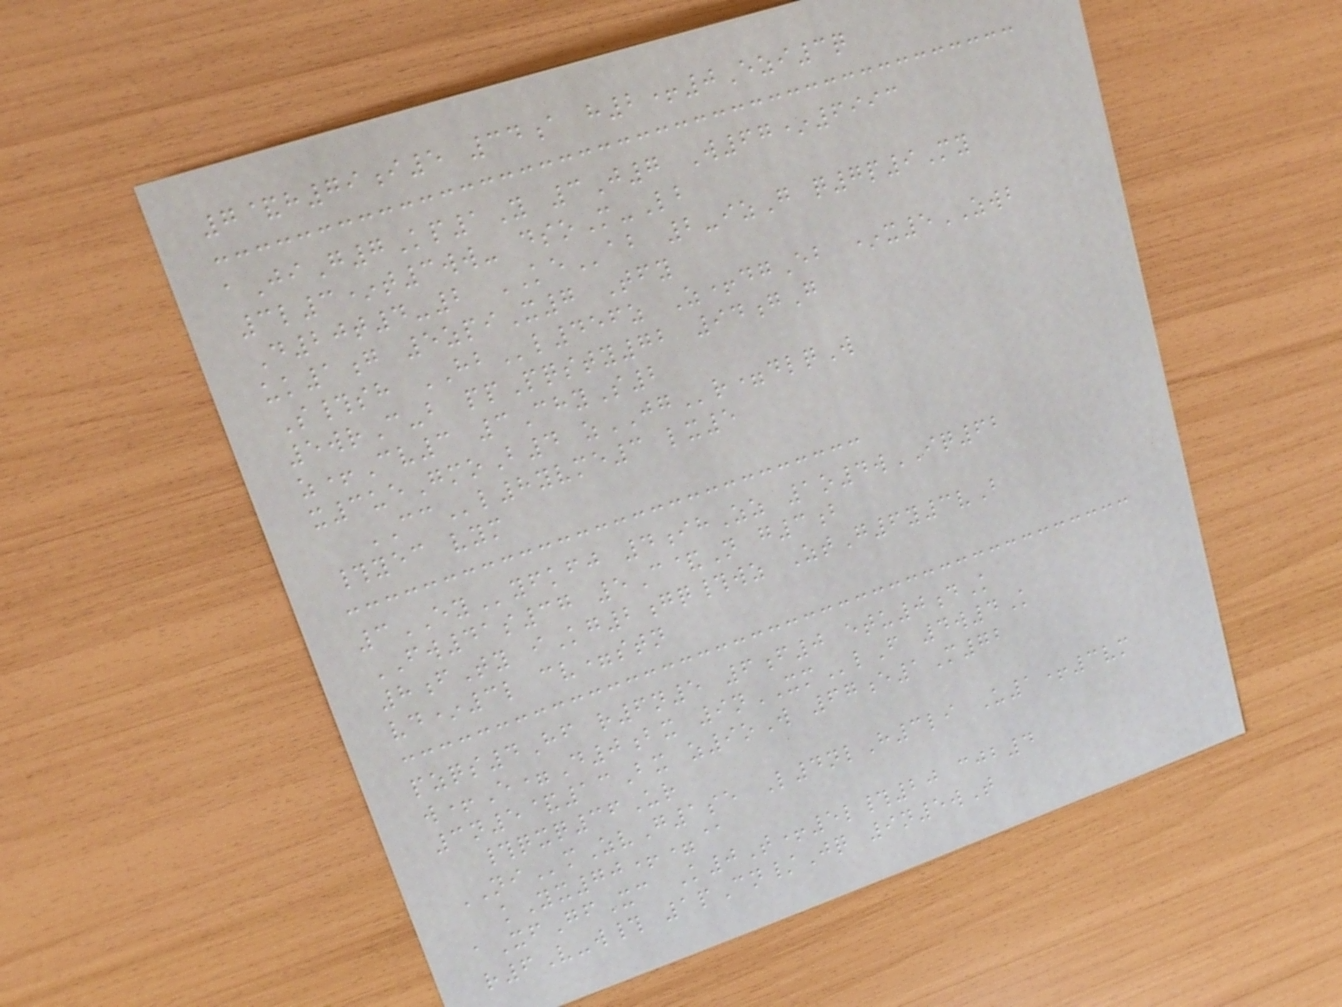7&h79i5 34a h2+0Ezi3q
aJiG7Kp1Y 3J7 W67*6993
3l3*t3ww- dsoM-Lb
D20t4-2 KEab 2-izG q7p9My
uk1g 5zpiX7 Tfy
S#sh HBl456z Z+dgEb *x5ZWB
5wrC-b ppPqsty72 94gG
z+Cv3 3ChyS2
x3ueGmoB4 zJGr=dlqW
CCl8yvme3 lx5
#yec vym
3EYyfkfj 4ihZz 1o4wIQ62
FW41s37 5C&N g3b
8fTy iKg2gq#wz ZtG6y3vB
vd*3l cv=stn
pzqs4Hf r6n5 6f0 etu0dK
w+E=D0bx 9nXMlF 4w4K
3n5&13Bx z9oW 67e1M72
#qxq36Ur
NImZvG1se L4nlH3li U1+3vm
kYx70+=@
aXfGfXc K0T+5l#20 cjb4
r6V-w# 1pCn/Jq 9n5wT
